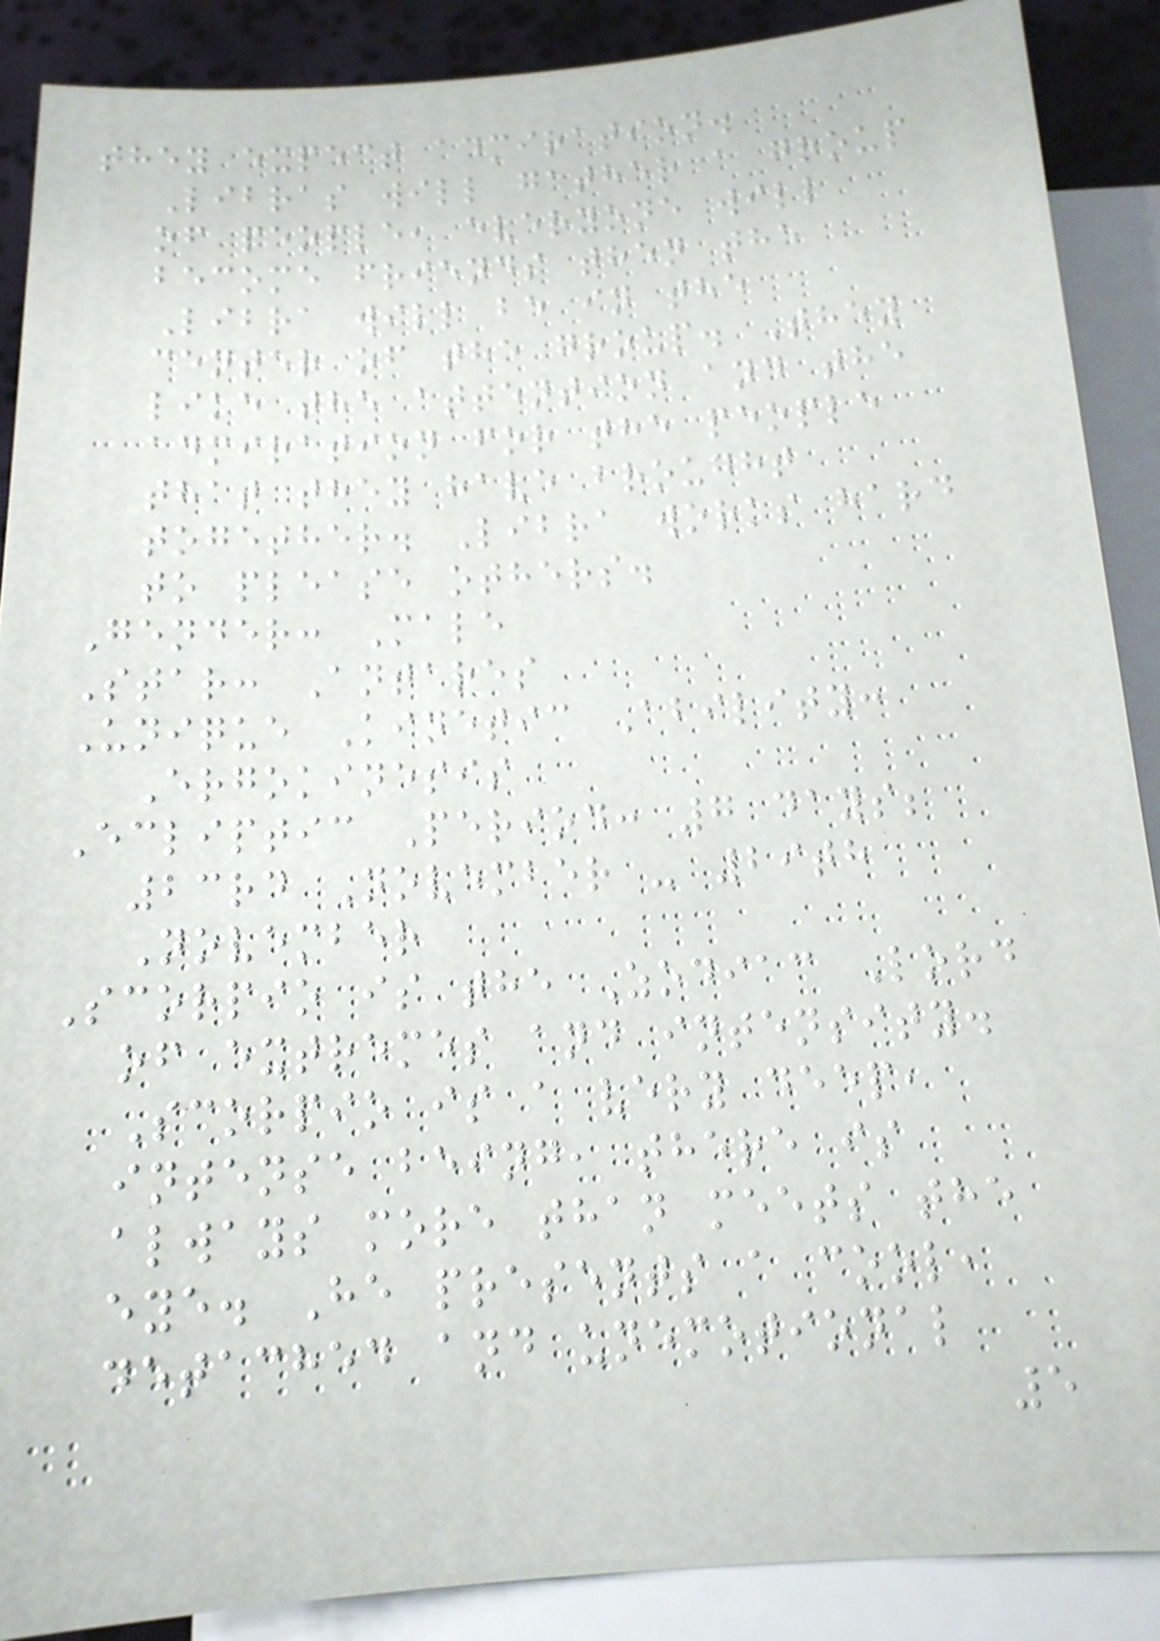they expect admiration.
Libras will gather a group
of people, everyone will
become friends then the
Libra will be in the
center of the group. They
like the attention and the
admiration for the people
that they have brought
together. Libra works hard
to please others.
Gender: Male
Star: Antares
Unique Kinetic Ability:
Ergokinesis
Ecliptic Period: 7 days;
23rd November - 29th
November
Scorpio is the Zodiac Lord
of extremes and intensity.
Scorpio is a very deep,
intense being, there is
always more than meets the
eye. He presents a cool,
detached and unemotional
5
